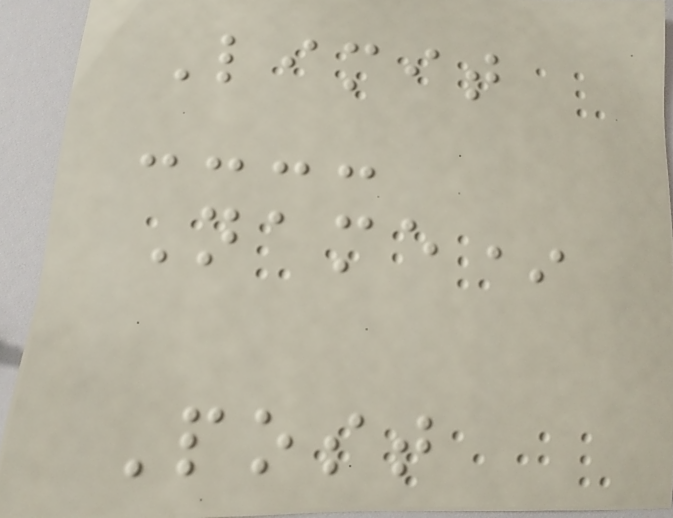Limit
Name*
Post
